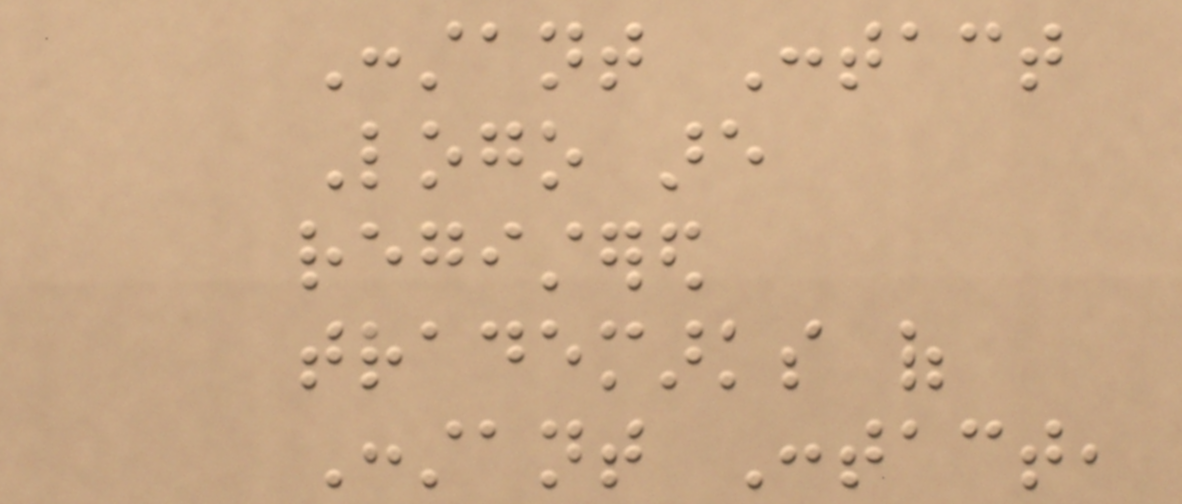Constant Contact
Logo are
registered
trademarks of
Constant Contact,
